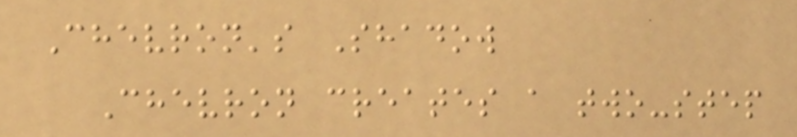Chevron's Shadow
Chevron creates a two-step
